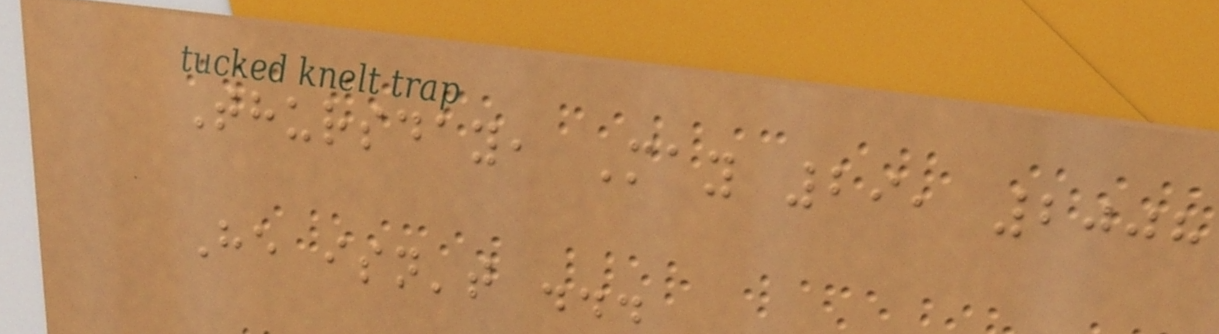Thursday, May 29, 2008
He isn't ...
